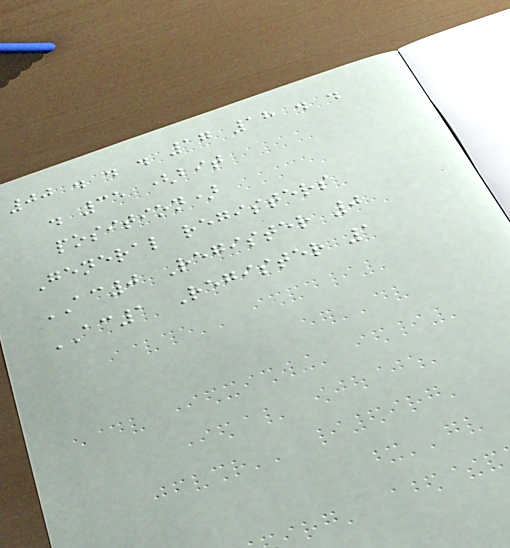00 . . . 17 18 . .
. 35 (bit
position)
General registers
AC0 Register 0
AC1 Register 1
